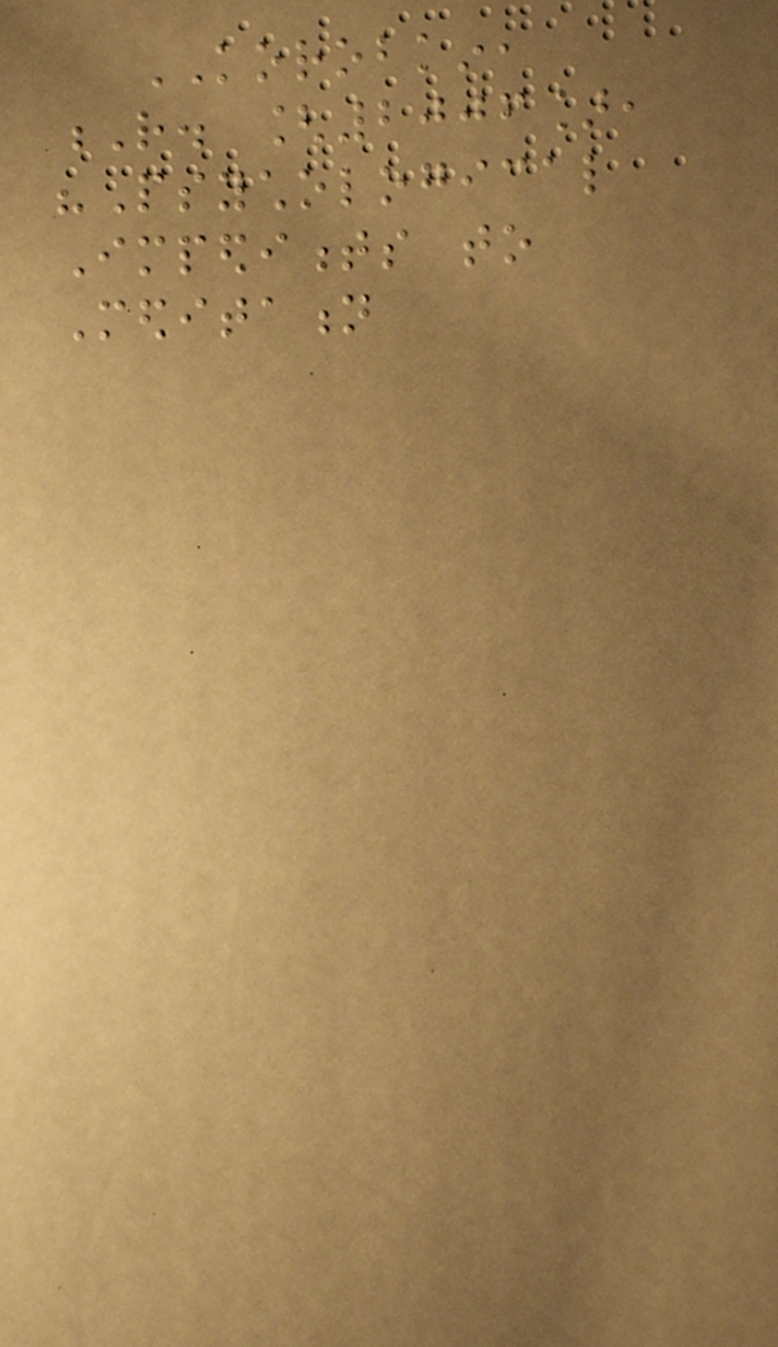KOROBKIN,
R. [2006],
"Psychological
Impediments to
Meditation
